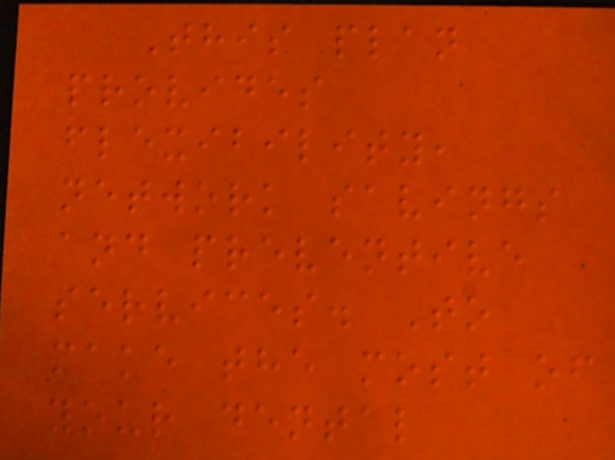This plan
provides
flexibility,
network savings
and preventive
services. To
make the most of
your dental
